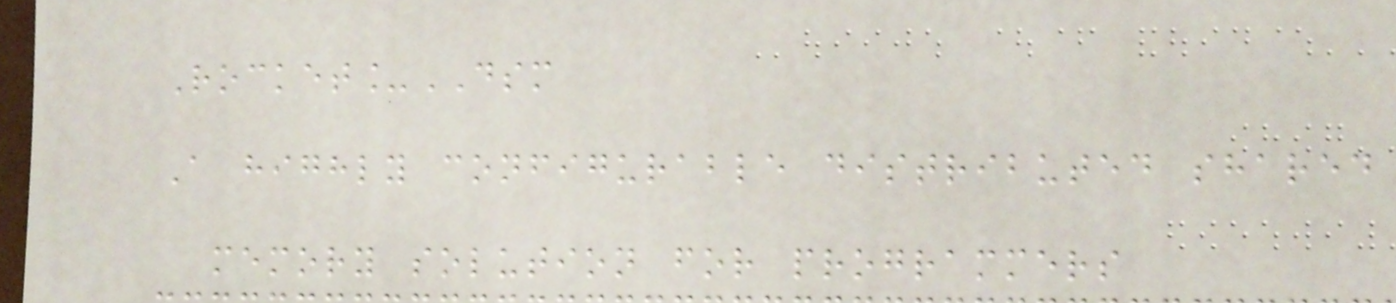Rocket_DSM
A highly configurable distributed shared
memory solution for programmers
